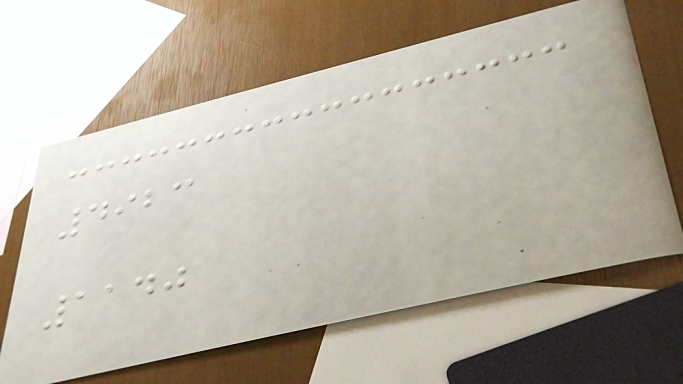4923
1140
